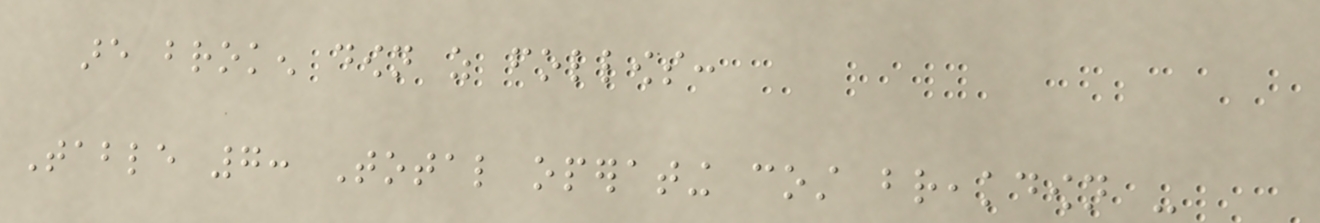are broken down as follows:
Table 7: Total operating cost breakdown -
